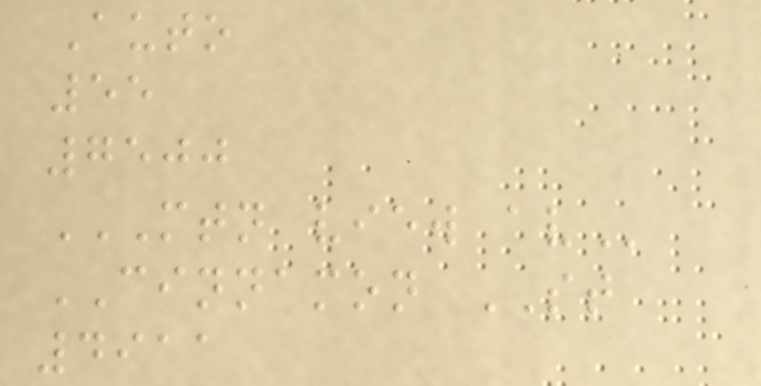Auto
55
7500
MTN VIEW AV
CINNAMON ST
4911
